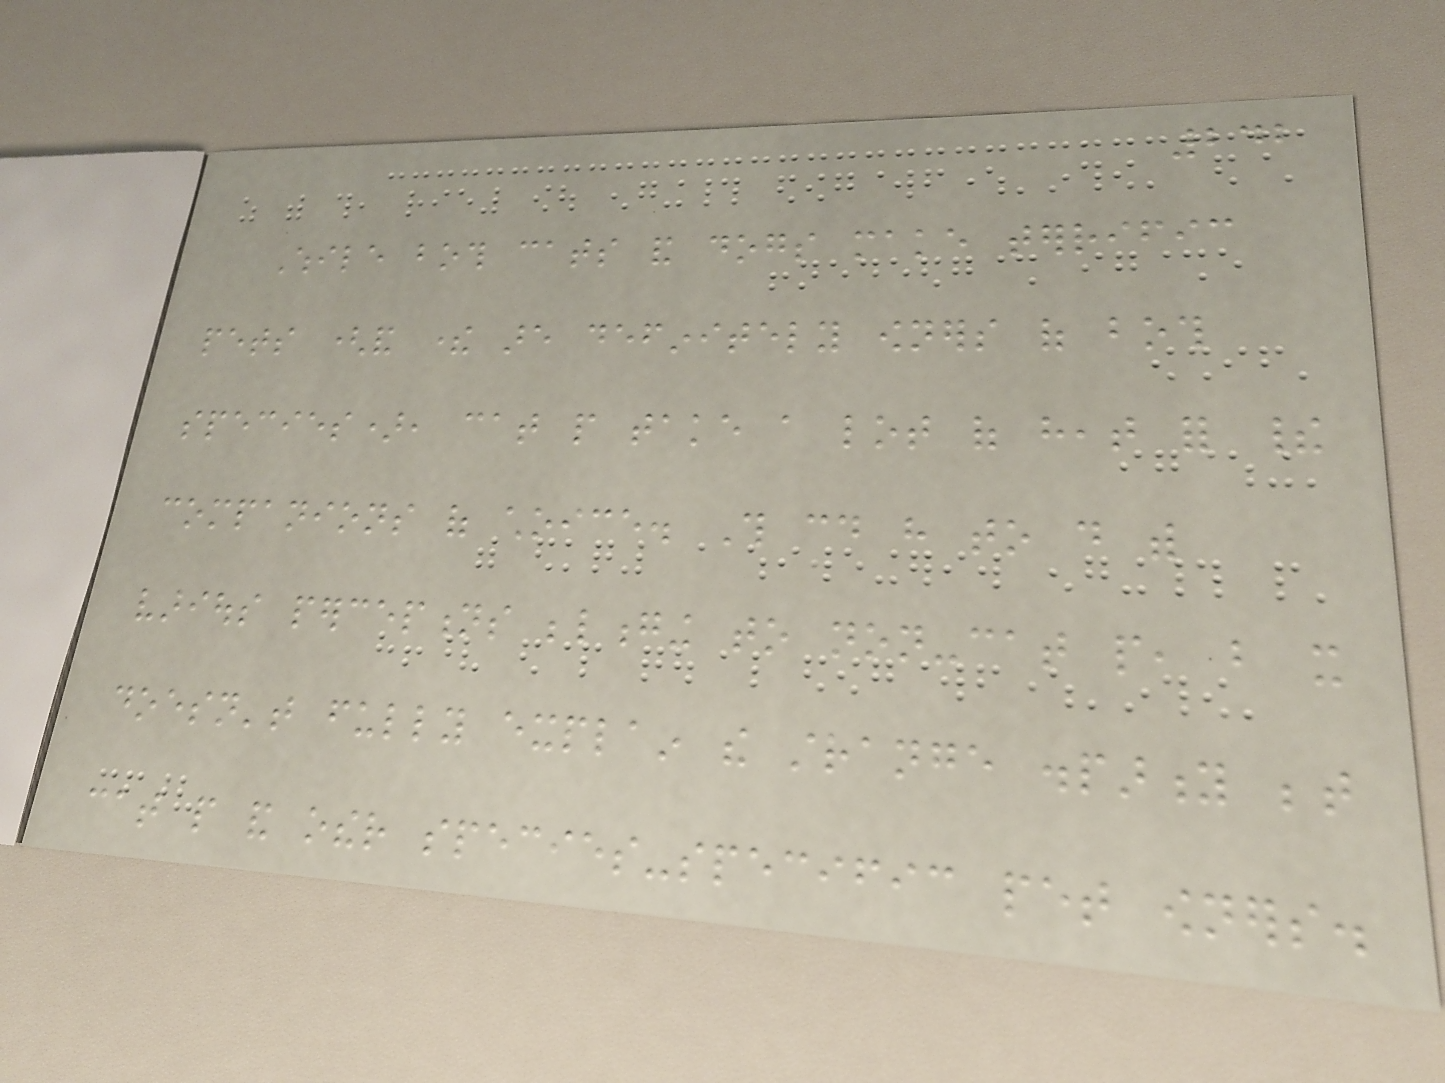242
While both cats and dogs make terrific
pets (and there are definitely owners of both
species), cat people take a lot of heat for their
companions of choice. This could have to do with
various perceptions belonging to non-cat people, but it
doesn't fully explain the strange disparity between
cat people and other species-specific pet owners.
